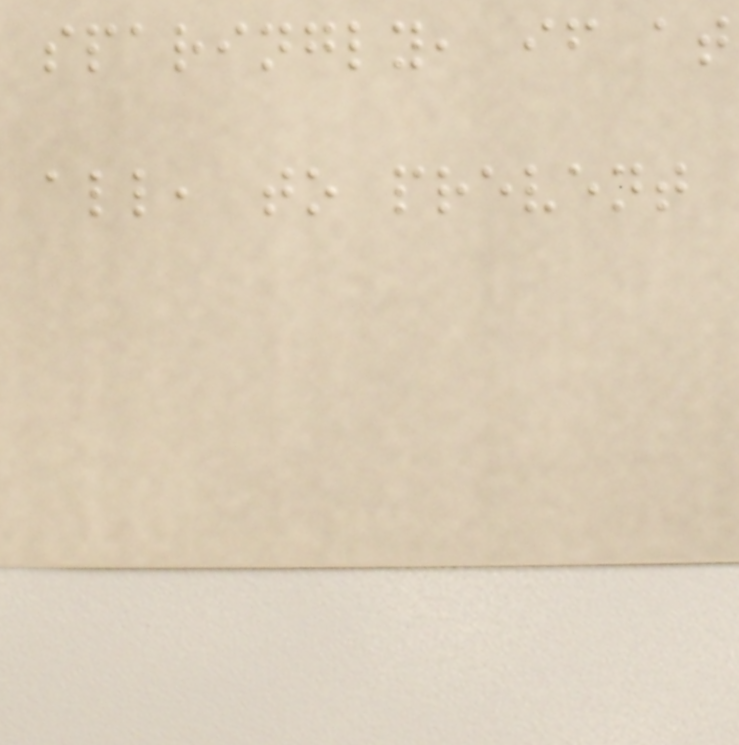sparingly, if at
all, to prevent
